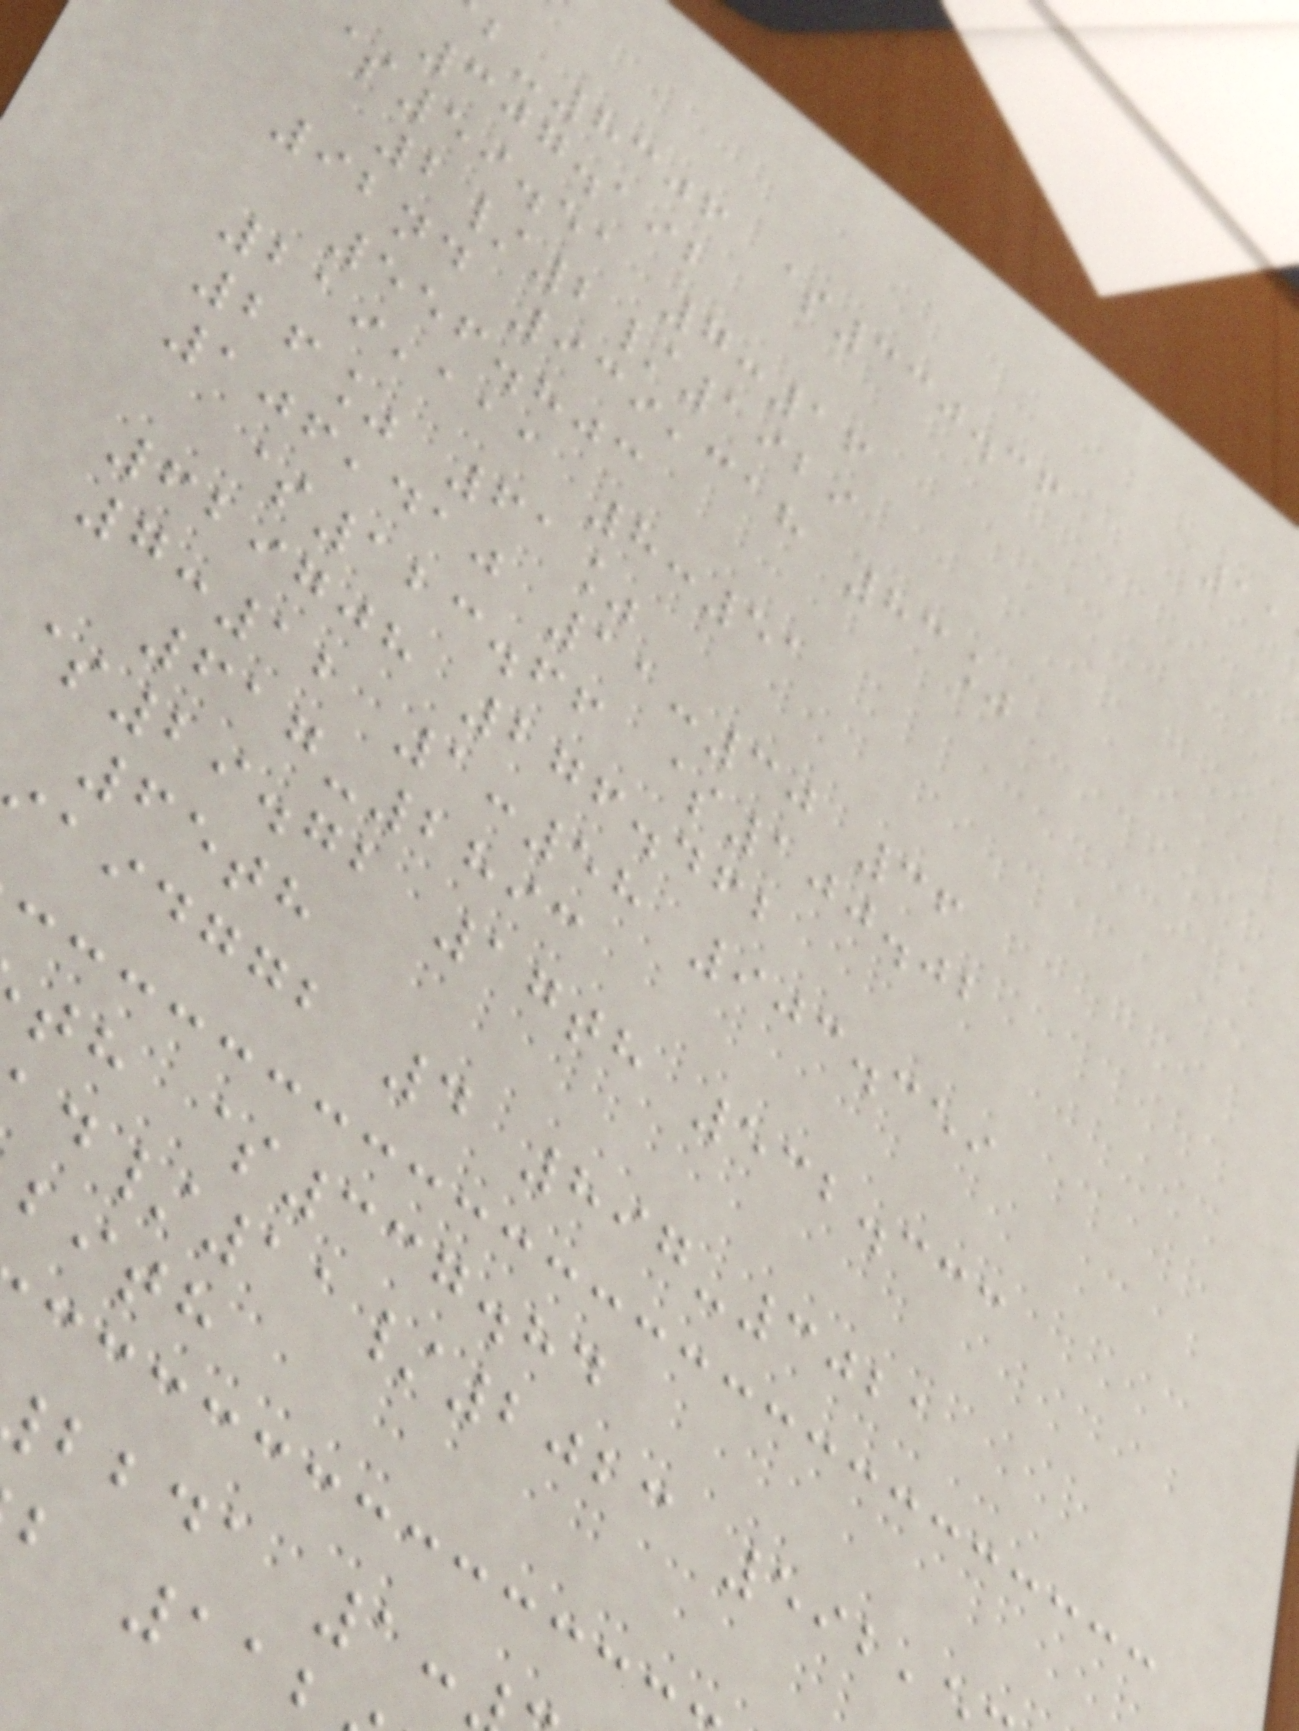-8306 $330.36
307.192
$59.51 7:16
2/2/1929
92nd 939,318 83%
556.803
219,111 8:51
26% 61%
106,410 11:30 36
$123.66 $100.02
629708 276.462
7:12 1:58 903.359
617-2893
$29.72 17th 532.333
65th
aidggb 4 897-3021
th $337.84
/11/2023 592,
bith
bbda 1:
